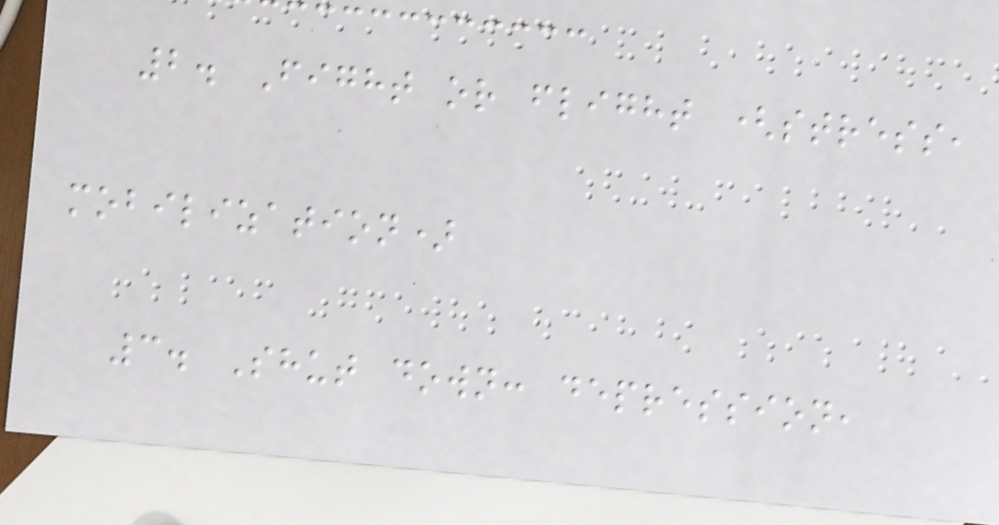2. Fight or flight (stress,
mobilization)
3. Shut down: depression,
